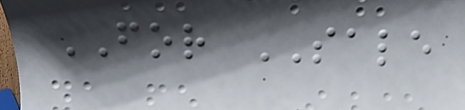FOR SALE
